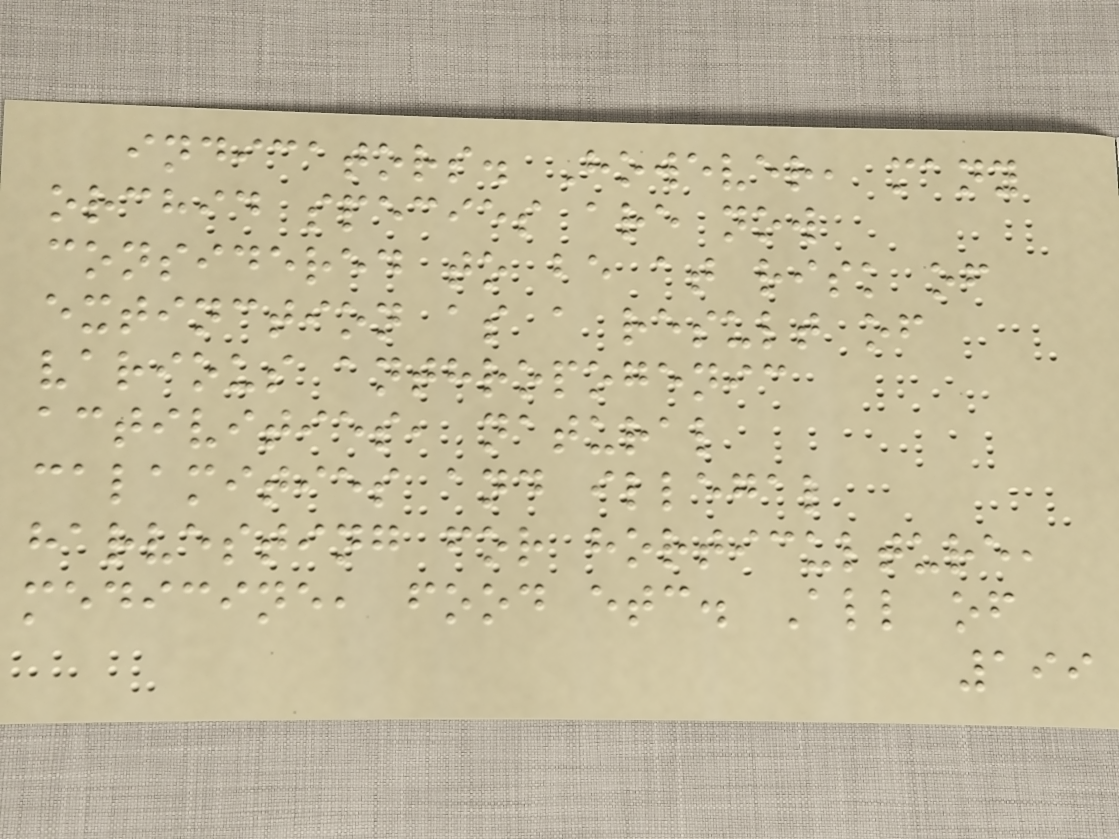indicators. However, many
orchid species are now
considered to be at risk of
extinction as a result of
various anthropogenic
activities, natural
calamities and illegal
harvesting for horticulture,
medicine, food etc. All of
199
